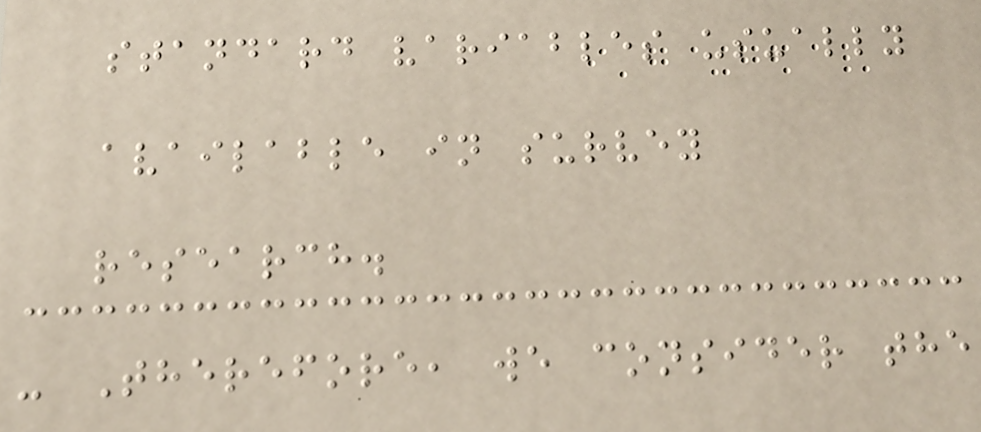standard variables usually
available in survey
research.
- Therefore, we consider the
